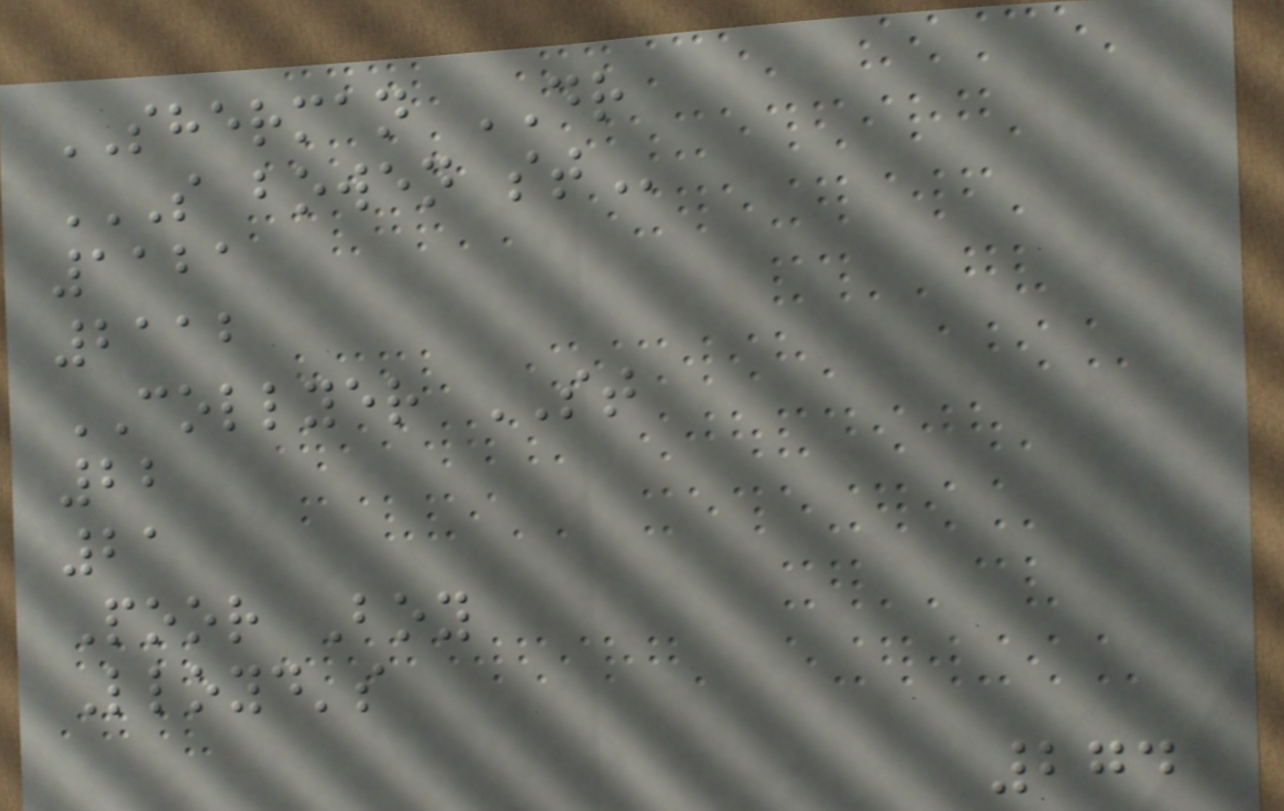SHERMAN DR
S BOWEN ST
1121
2112
COLLYER ST
22
21
Poor Boy
Lloyd's
274
